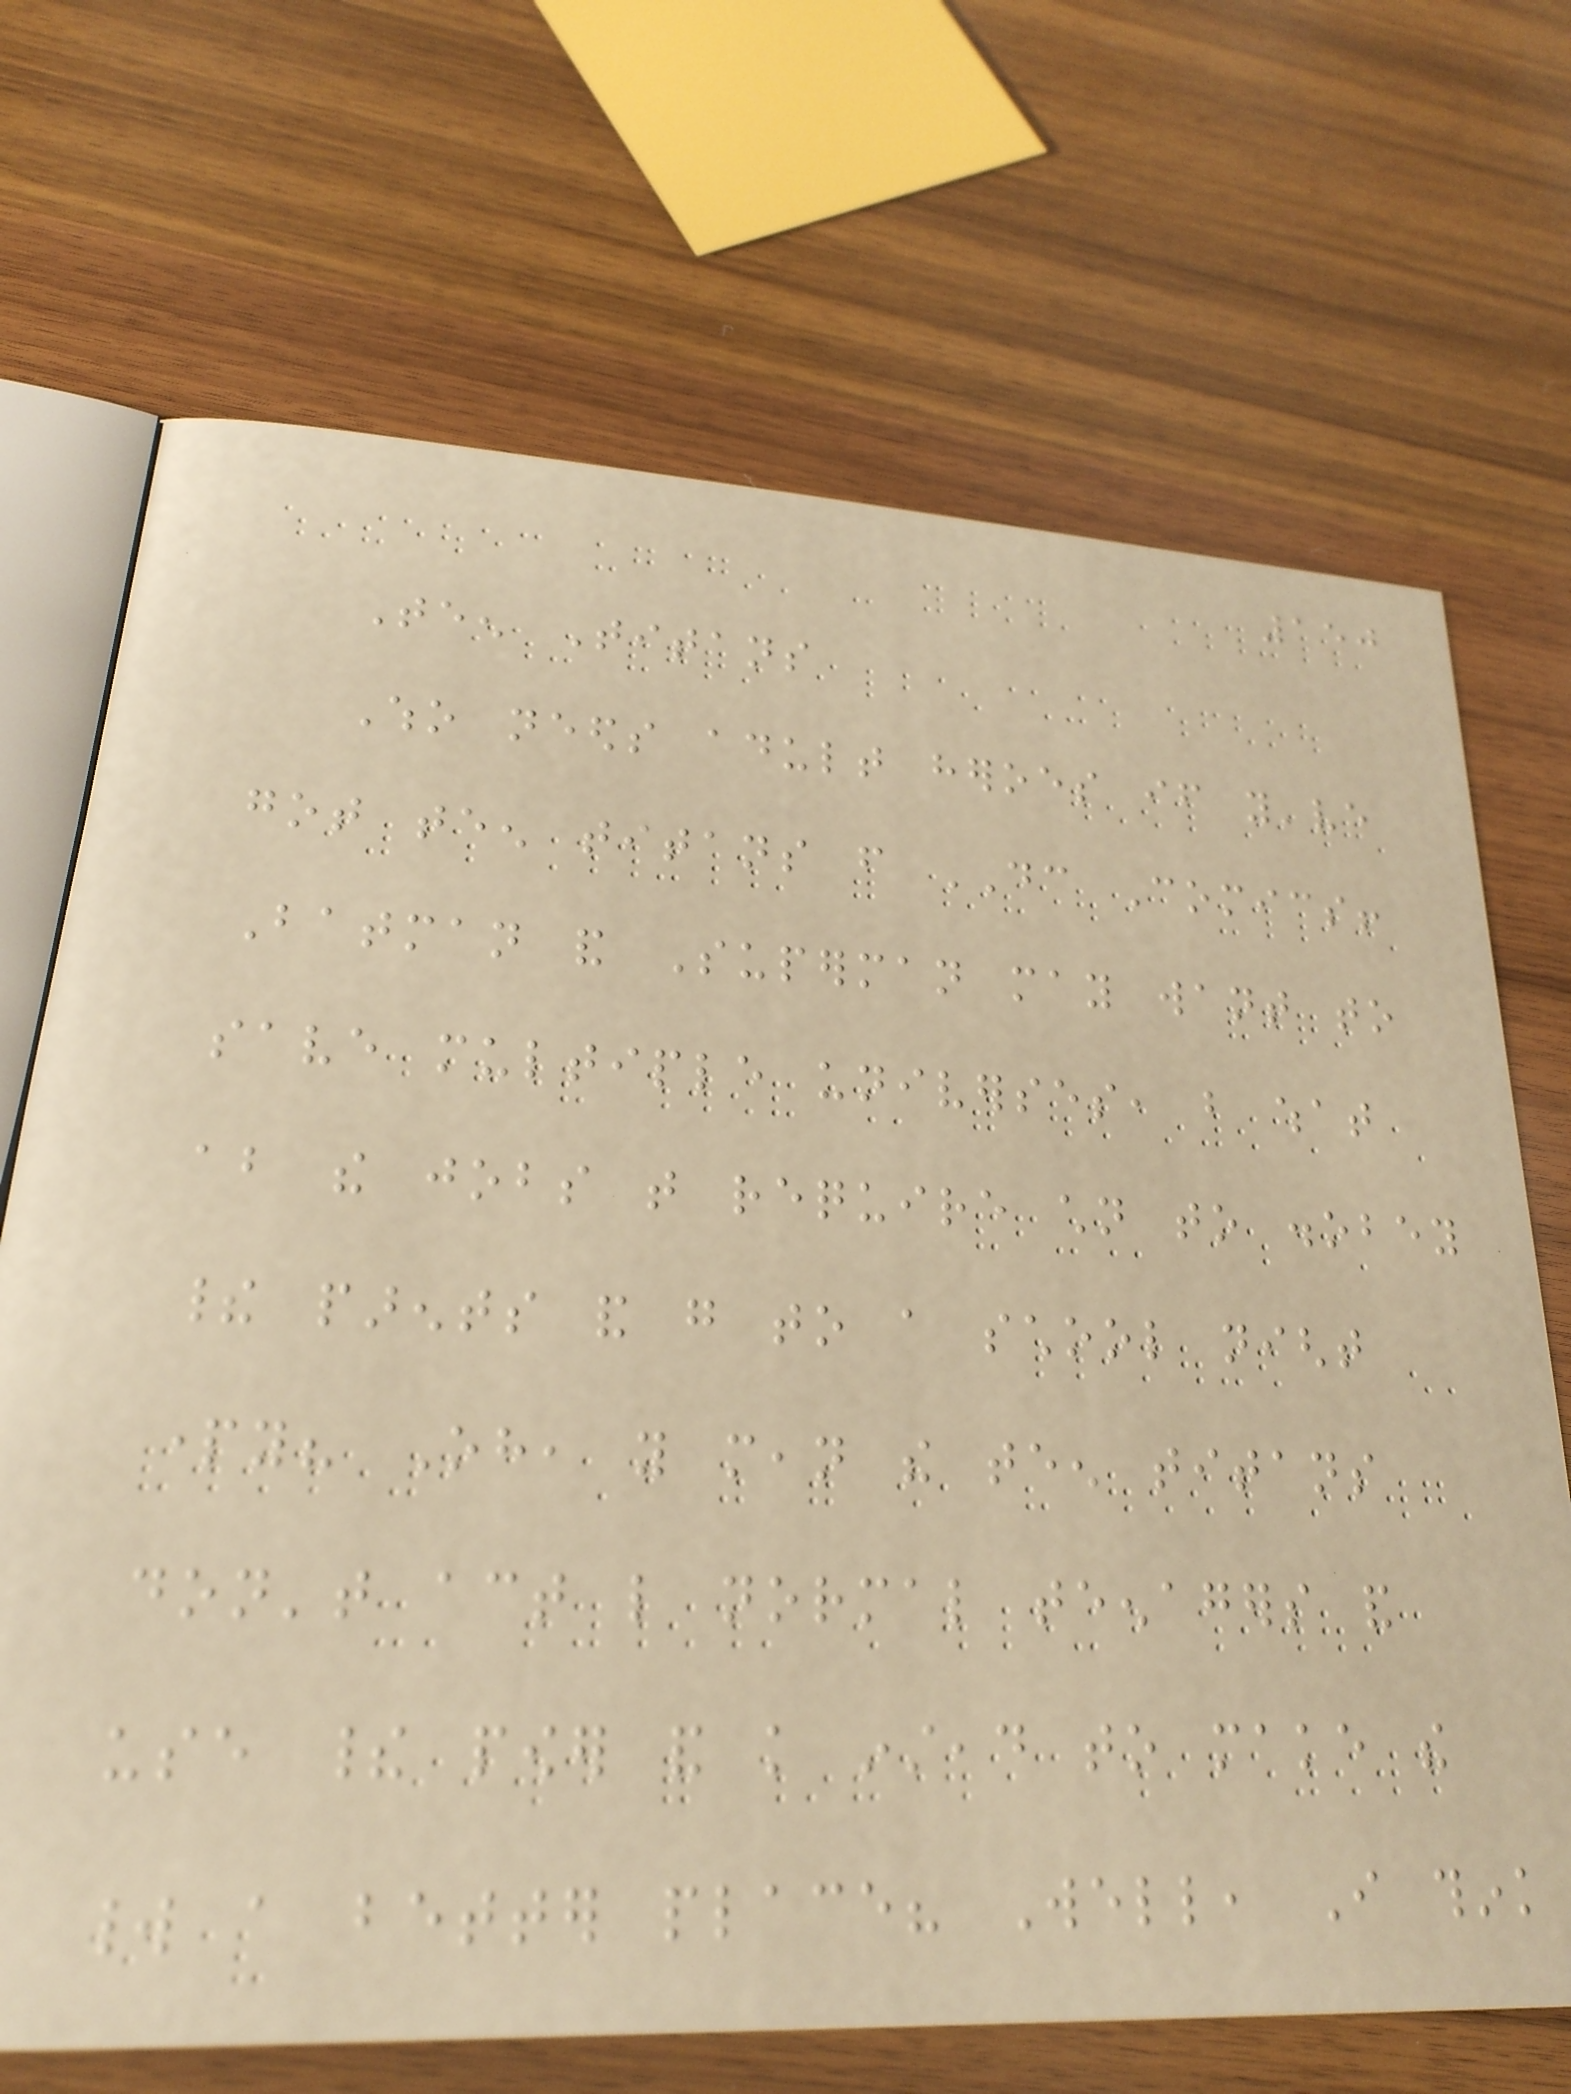150
Teen Titans
Who needs adult heroes if you've
got teen titans from DC Comics!
Batman and Superman may want to
save multiple universes, but what
about the jobs that require children to disobey
their parents and go to a school night
party? Oh, you mean the teen titans
don't act like normal teenagers and
use their power and knowledge instead to make the
world a better place? Well, I think
